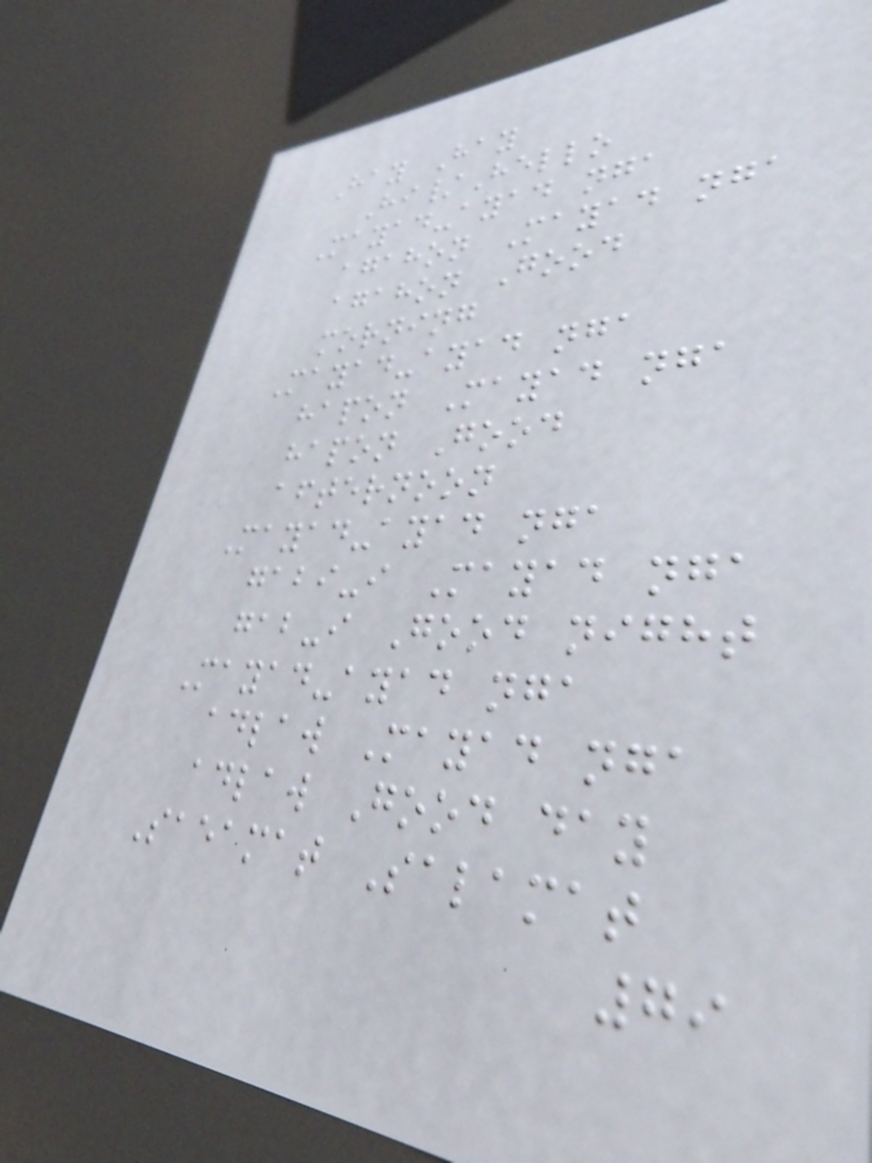Hay Hay
Hi/Hello
Mayad-ayad nga
agahon Mayad nga
agahon Good
morning
Mayad-ayad nga
hapon Mayad nga
hapon Good
afternoon
Mayad-ayad nga
gabi-i Mayad nga
gab-i Good night
Mayad-ayad nga
adlaw Mayad nga
adlaw Good day
Saeamat Salamat
79
